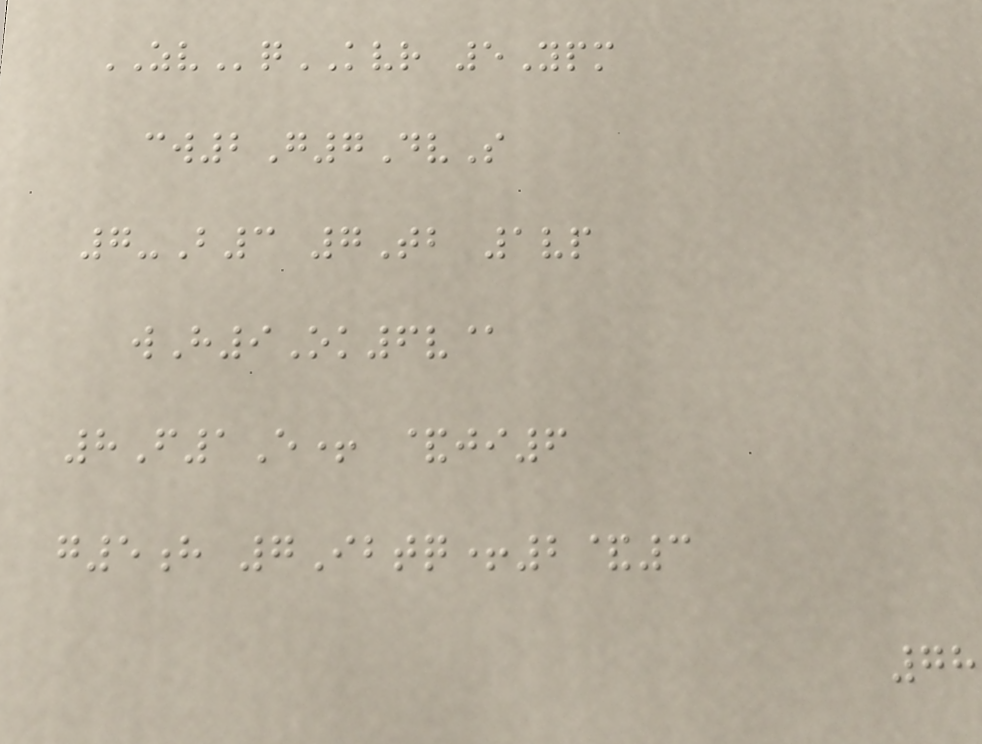ZVqKVR 5Ypm
cw2G7DvS
7-B3 7Tb 1vp
wH9Ok6v@
8F1E+ &ji6
g5h 7Ibtq+2&3
78
